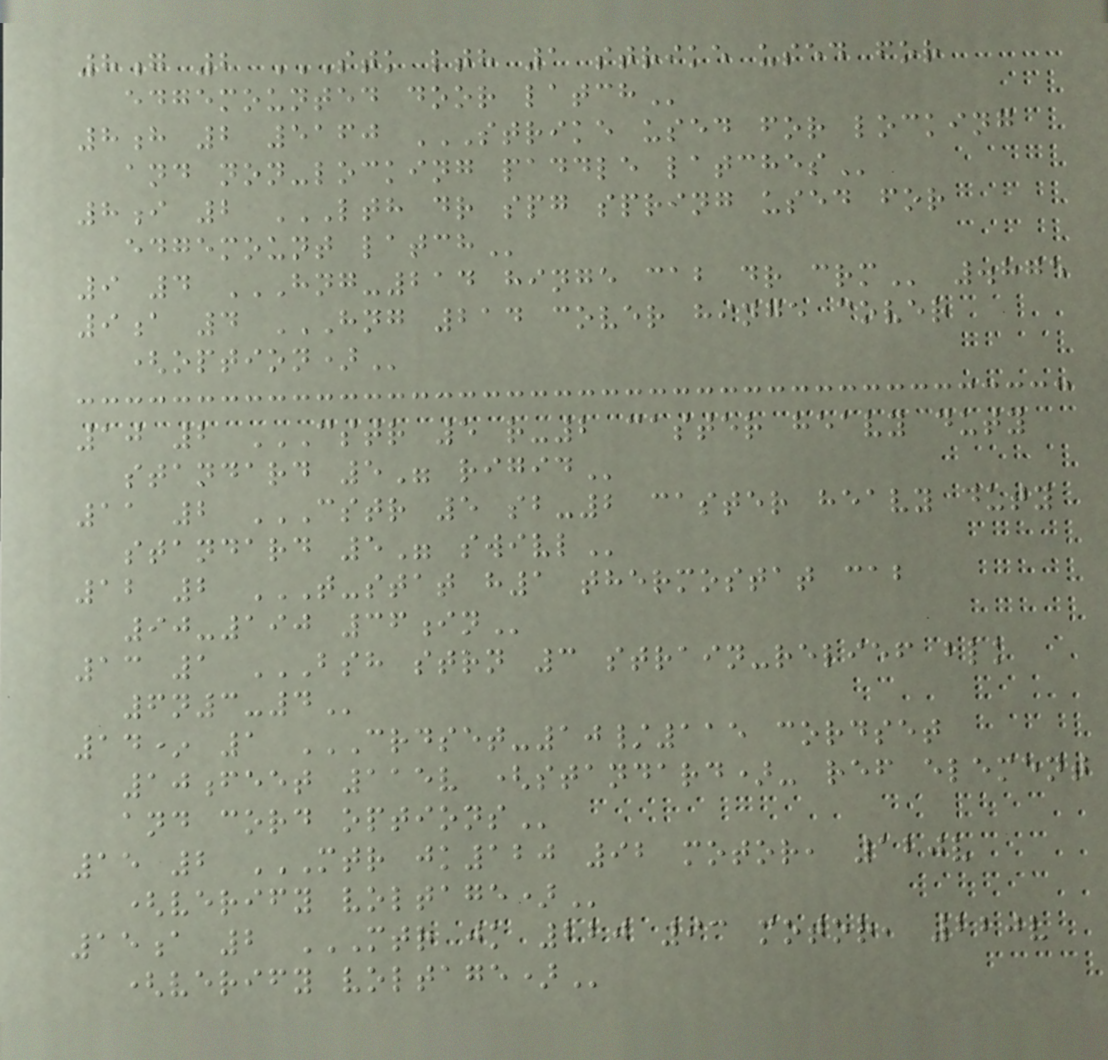8g 2 STK LTH 1 STRIKE USED FOR
EDGEMOUNTED DOOR LATCH
8h 2 5160 STRIKE USED FOR LOCKING
AND NON-LOCKING PADDLE LATCHES
8i 2 LTH DR SPG SPRING USED FOR
EDGEMOUNT LATCH
9 4 HNG-214 HINGE CAB DR CRM .875
9a 4 HNG 214 COVER HINGE COVER
(OPTION)
10 2 CSTR 5 R-2 CASTER HEAVY DUTY
STANDARD 5" RIGID
11 2 CSTR 5 SB-2 CASTER HEAVY DUTY
STANDARD 5" SWIVL
12 2 T-STAT H1 THERMOSTAT CAB
90-190 36IN
13 1 BSH STRN 3 STRAIN-RELIEF BLK
6N3-4
14* 1 CRDSET-10/115 CORDSET
10FEET 115V (STANDARD)- REF ELEMENT
AND CORD OPTIONS
15 2 MTR JK120 92 MOTOR, 120V
(VERIFY VOLTAGE)
15a 2 MTR JK 220 93 MOTOR, 220V
(VERIFY VOLTAGE)
